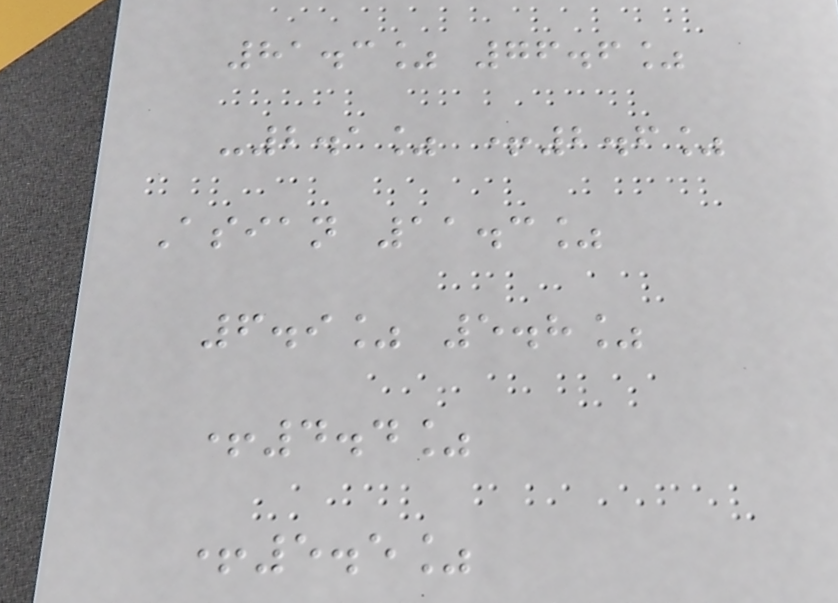81.3% 76.6%
-2.1% +2.6%
Asian 11.3%
6.9% 5.8%
+4.4%
+5.5%
